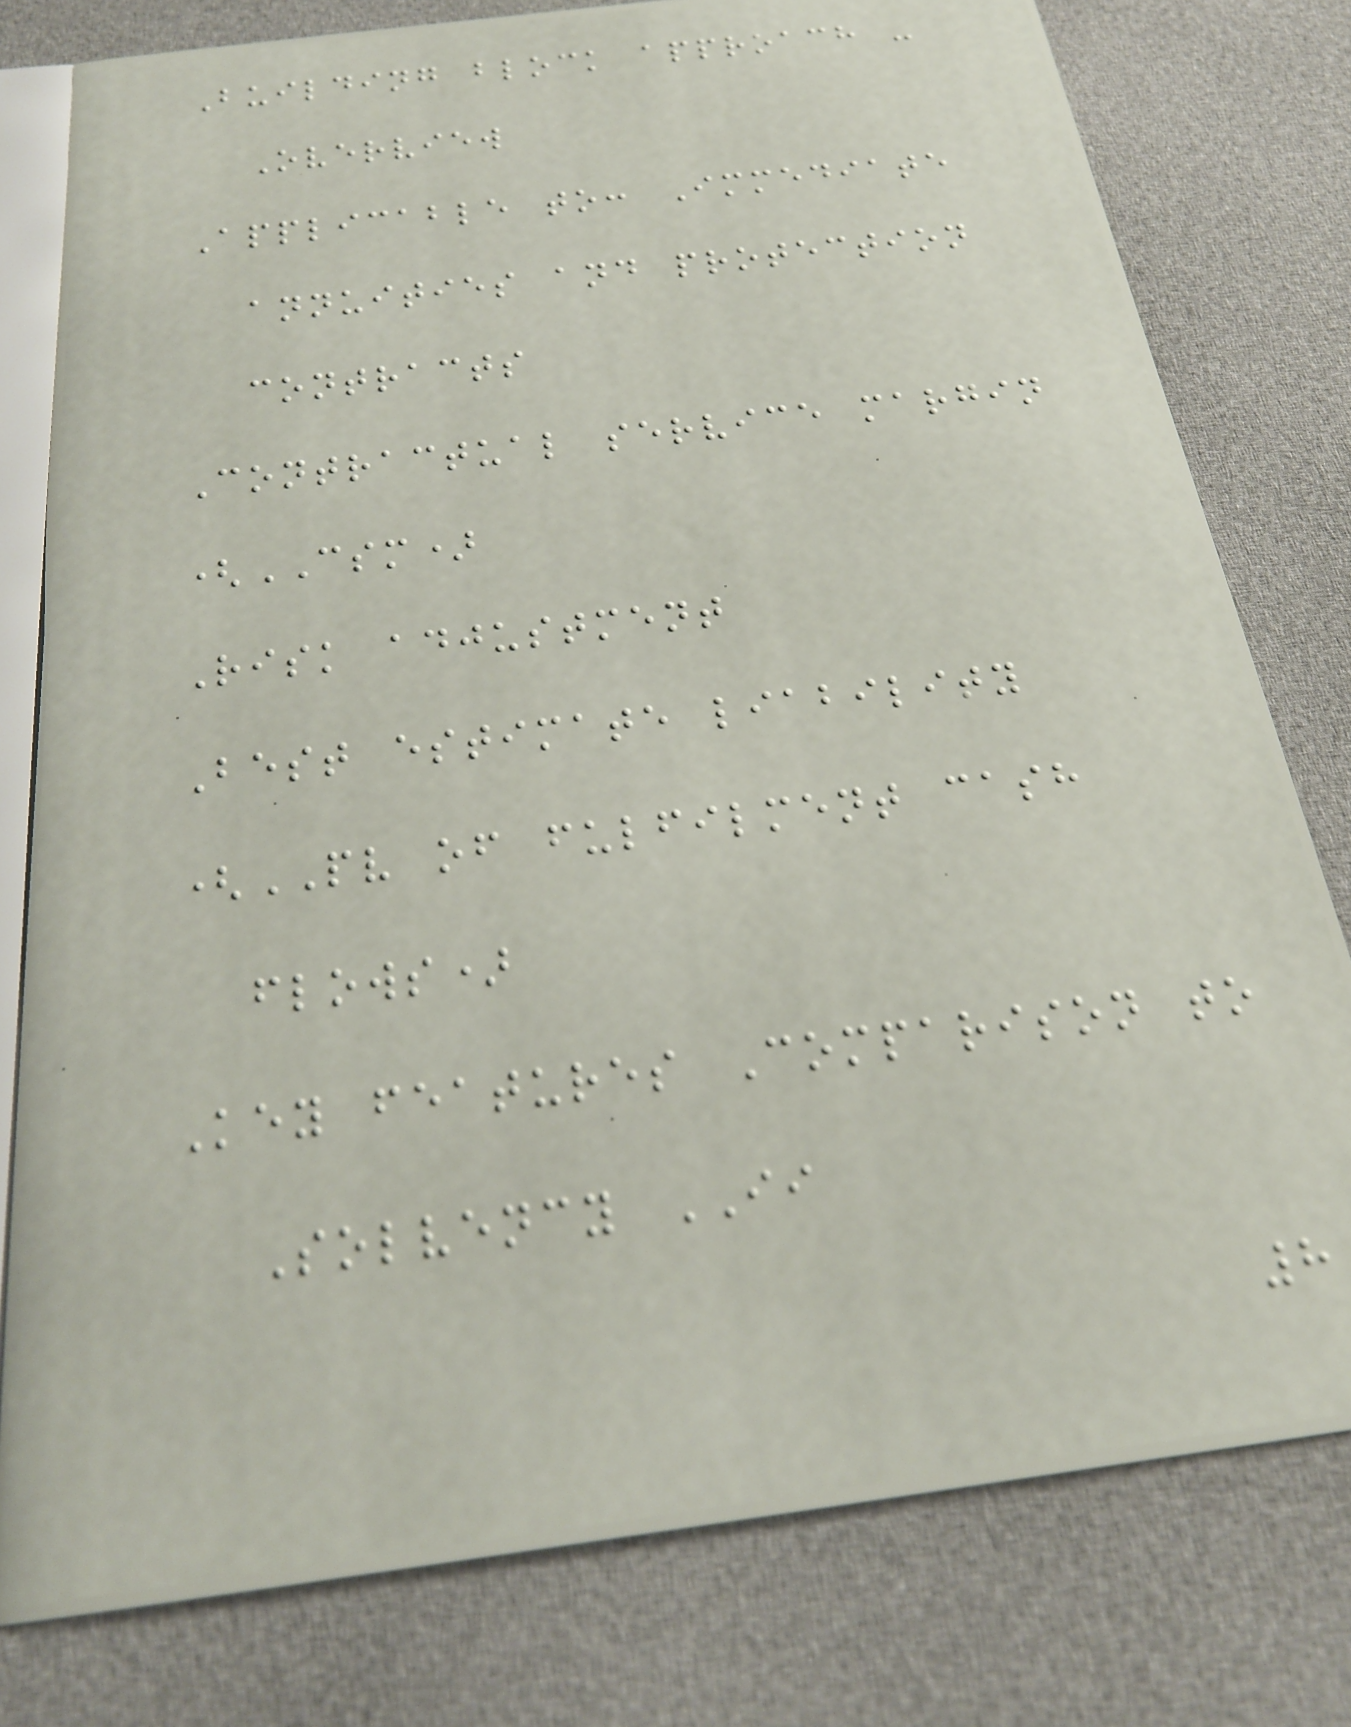Building block approach -
Overview
Applicable to: Immediate
annuities and protection
contracts
Contractual service margin
(CSM)
Risk adjustment
Best estimate liability
(PV of fulfilment cash
flows)
Key features Comparison to
Solvency II
8
